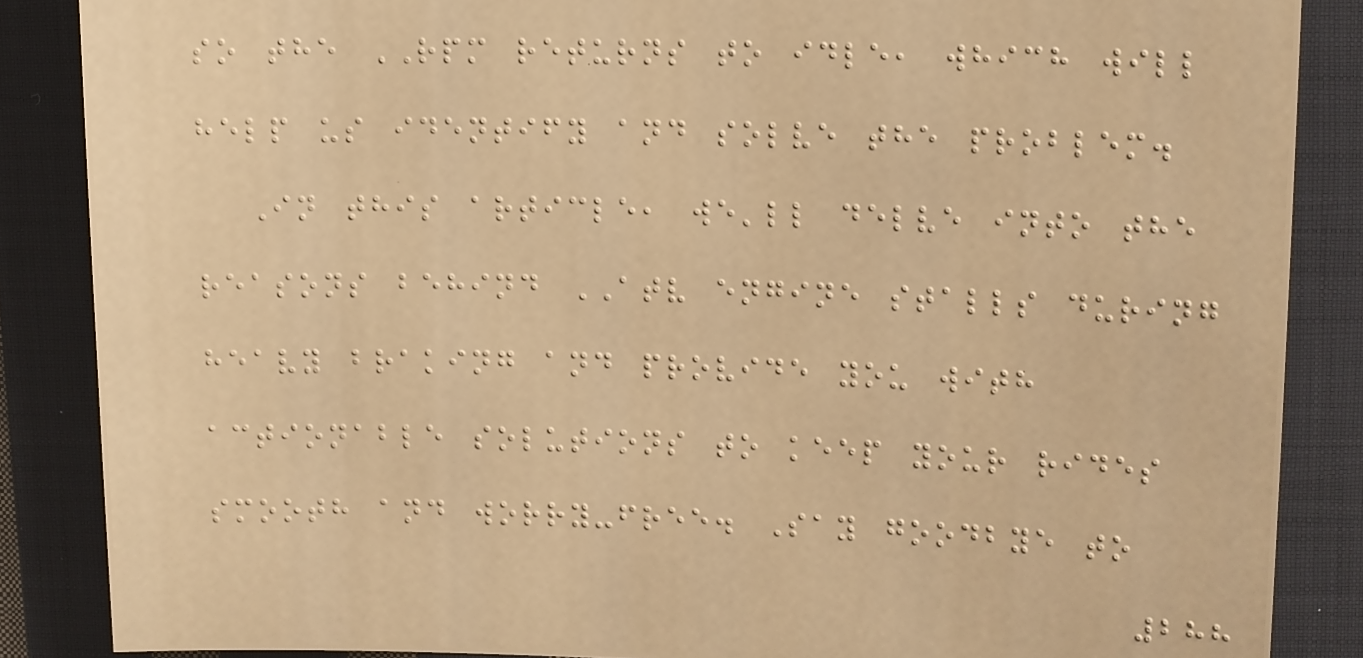so the RPM returns to idle, which will
help us identify and solve the problem.
In this article, we'll delve into the
reasons behind ATV engine stalls during
heavy braking and provide you with
actionable solutions to keep your rides
smooth and worry-free. Say goodbye to
288
